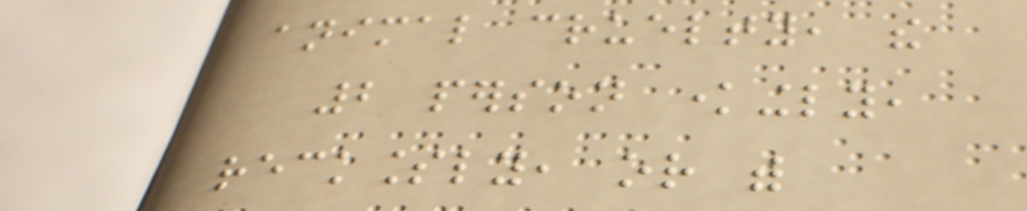animal cruelty, the
2 person knowingly,
recklessly, or with
